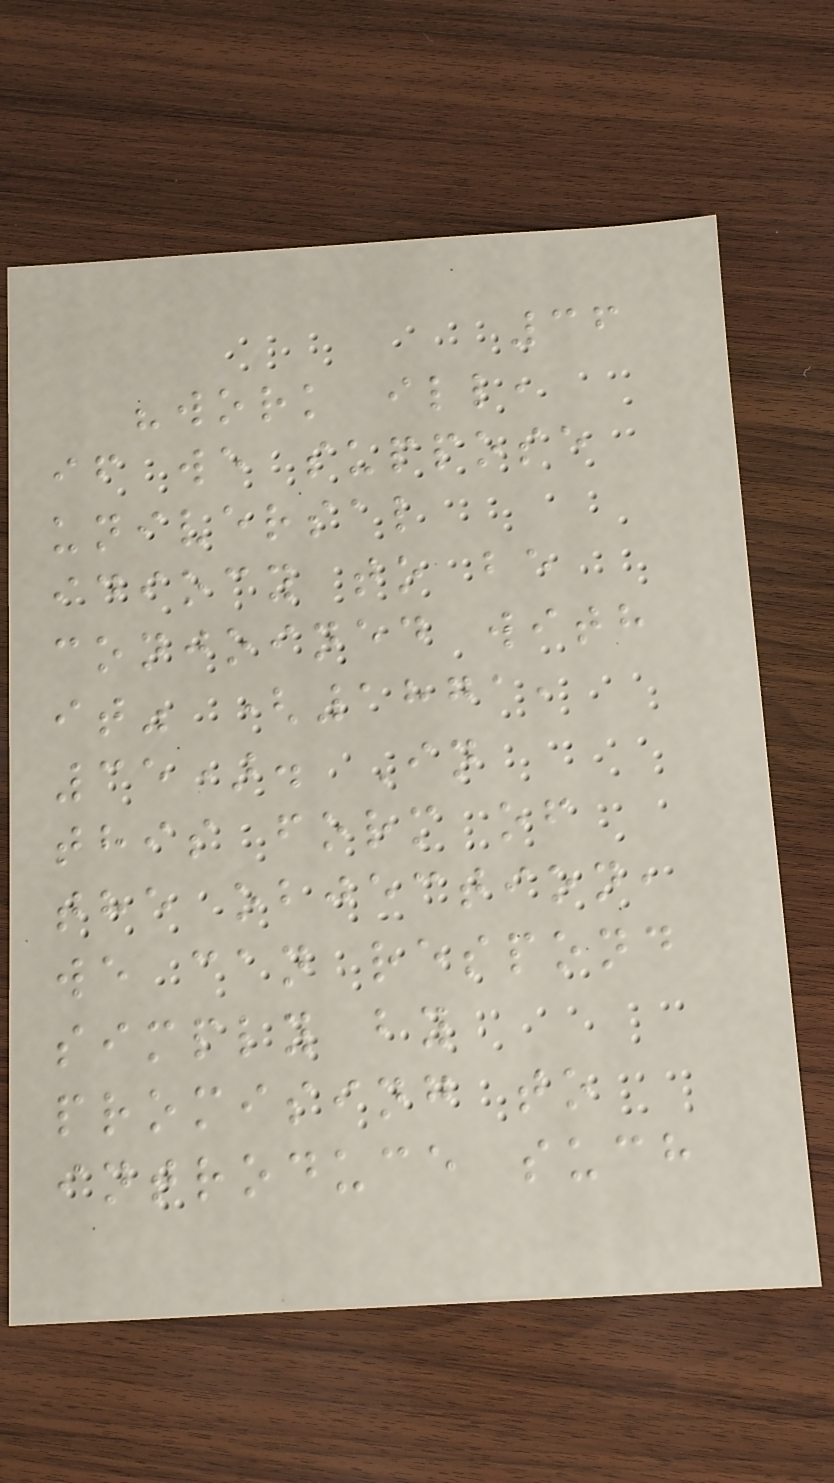36
"work ill,
if we suppose
universal
idiocy to be
conjoined with
it" (1871,
35). In
this form of
the objection,
we can respond
simply by
promising to
introduce such
